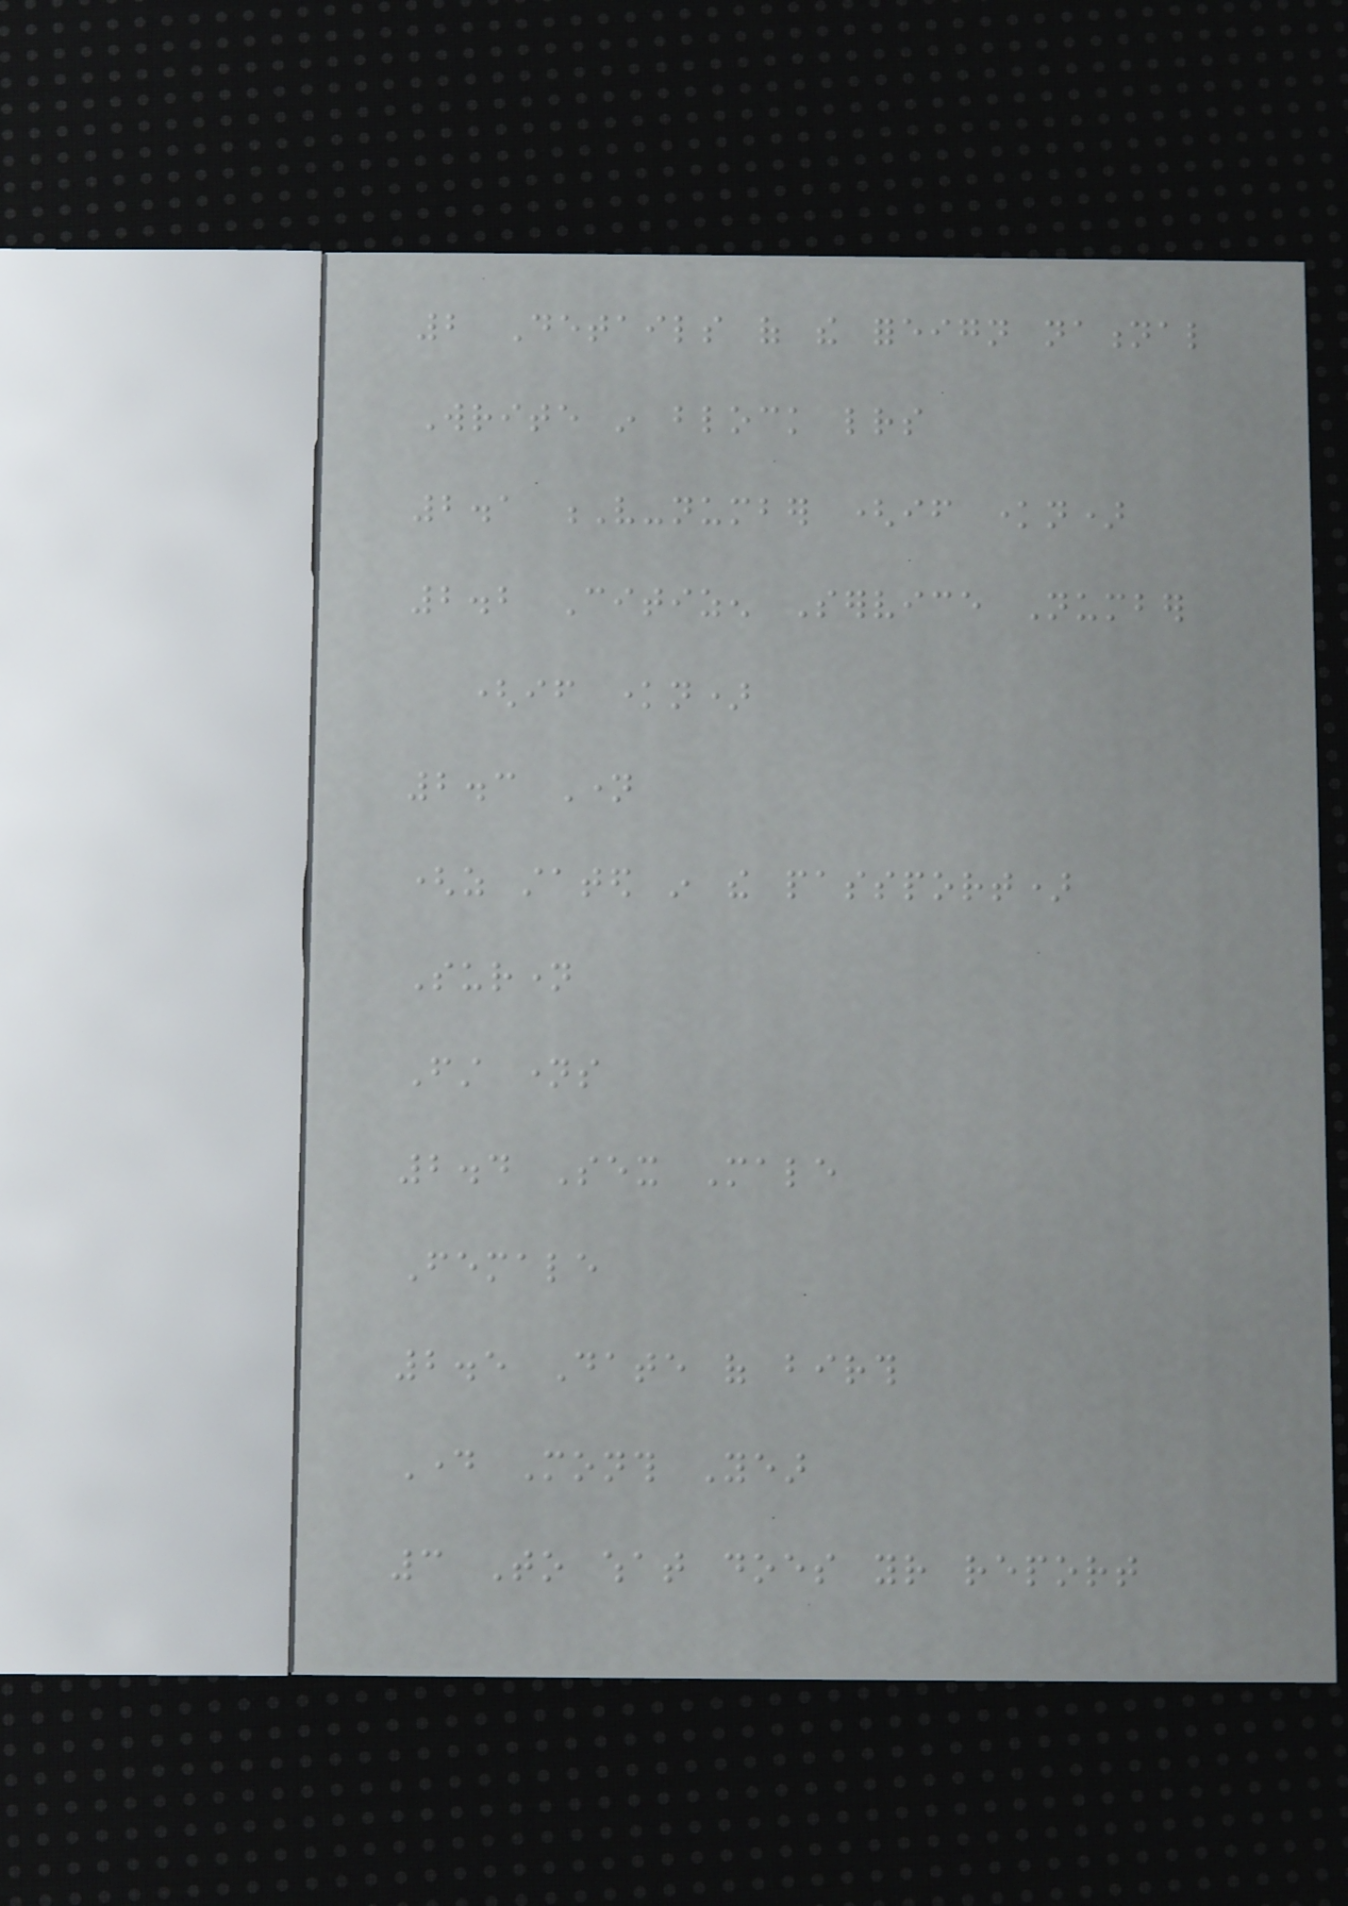2 Details of the foreign national
Write in block letters
2.1 V-number (if known)
2.2 Citizen Service Number
(if known)
2.3 Name
(as stated in the passport)
Surname
First names
2.4 Sex Male
Female
2.5 Date of birth
Day Month Year
3 To what does your report
